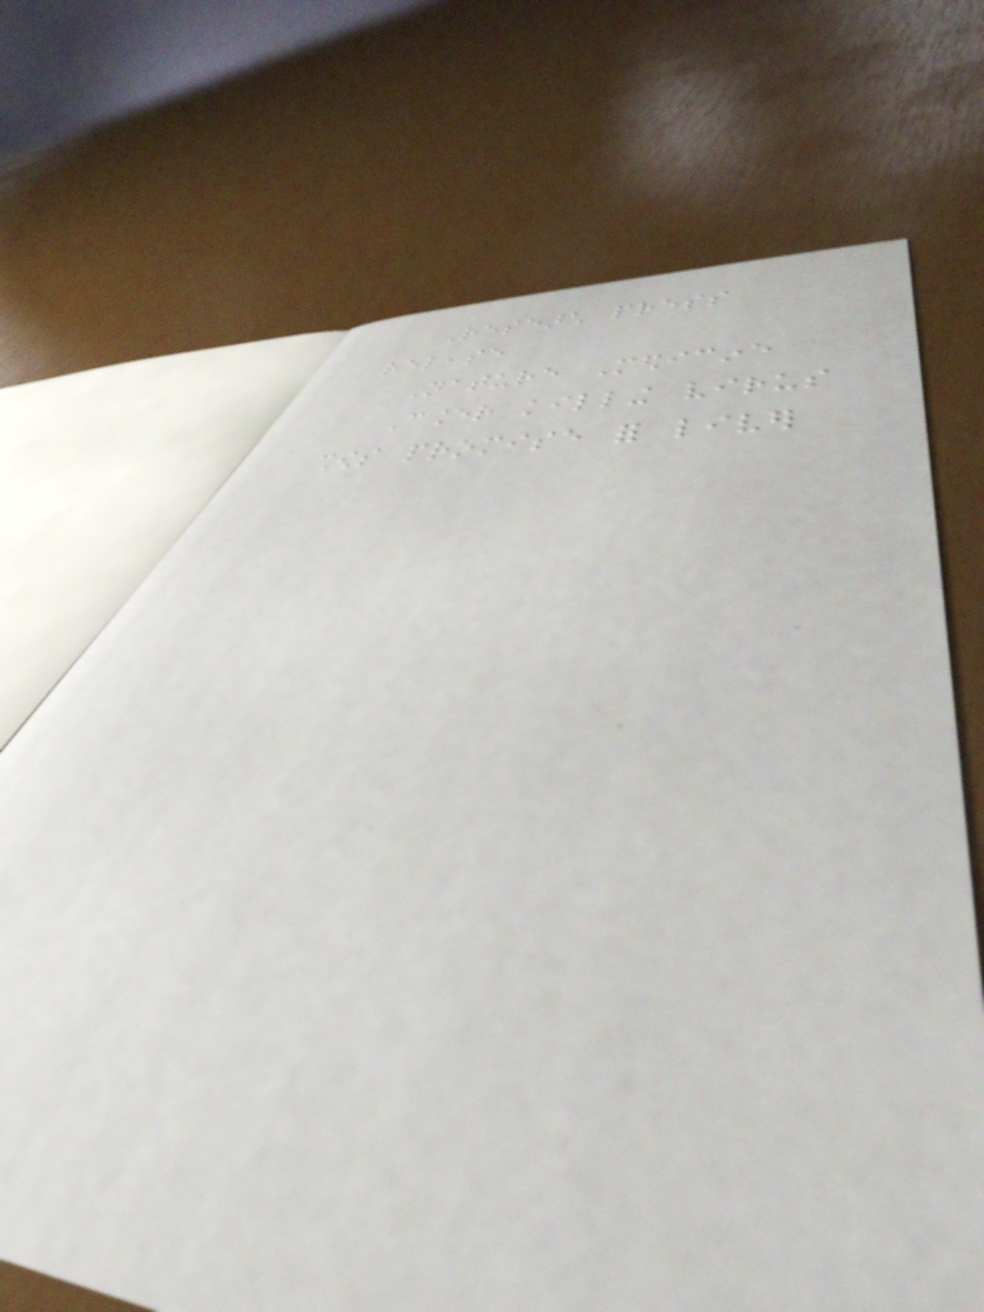Research press
release
Nature Medicine
Cancer killing virus
shows promise for liver
